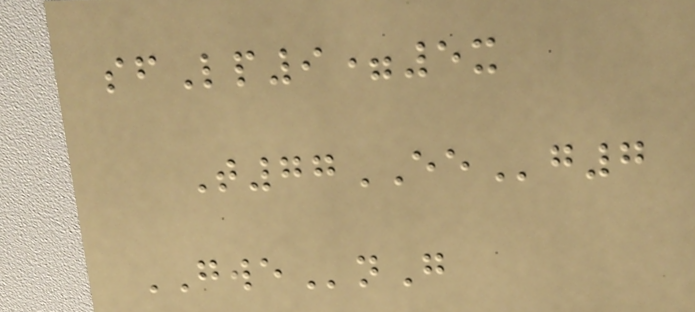sfLp9=5x
T77EEg7
GWEnG
